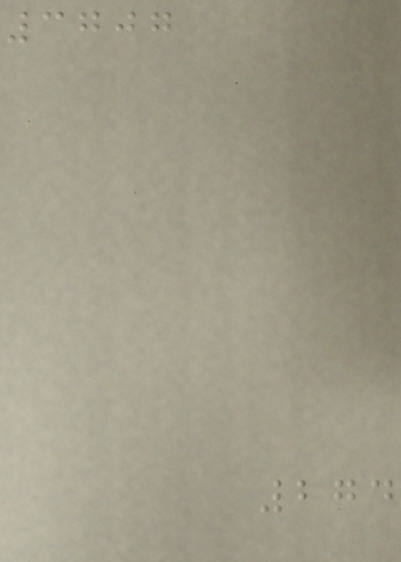3707
274
